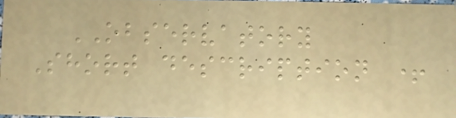OBSERVATORY
Short description +
